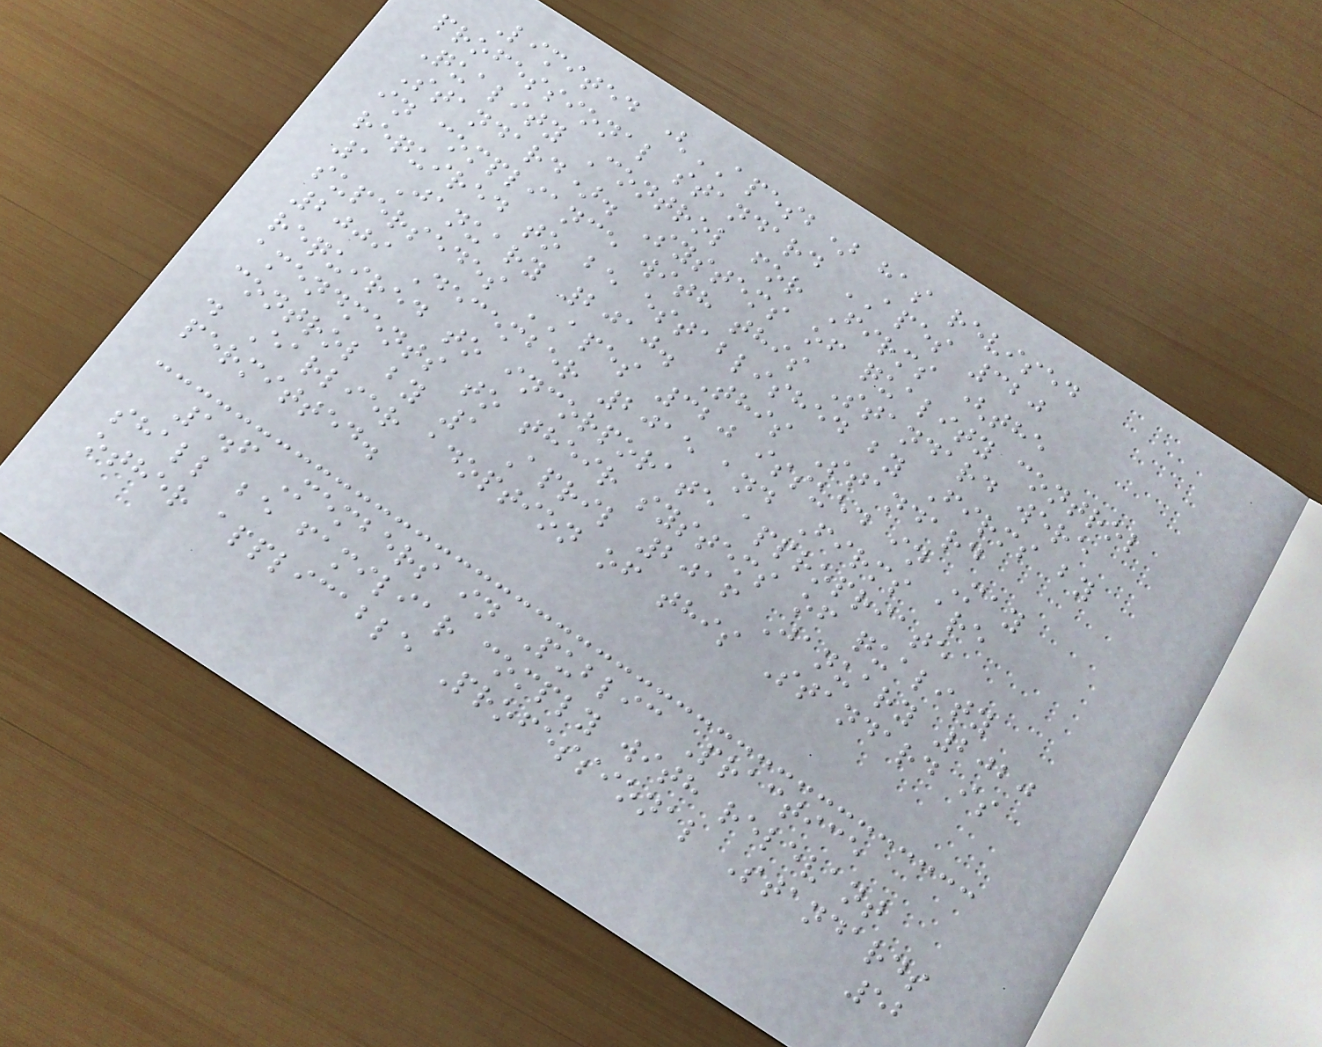Limited (APESB) has revised
professional standard APES 320
Quality Control for Firms (the
Standard). Systems of quality control
in compliance with this Standard were
required to be established by Firms by
1 January 2010. This Standard
supersedes APES 320 issued in May
2009 December 2015 and Firms are
required to incorporate appropriate
amendments to their systems of quality
control by 1 April 2016 January 2020
. Earlier adoption of this Standard is
permitted.
1.6 Members in Public Practice
shall be familiar comply with relevant
other applicable Professional Standards
52
